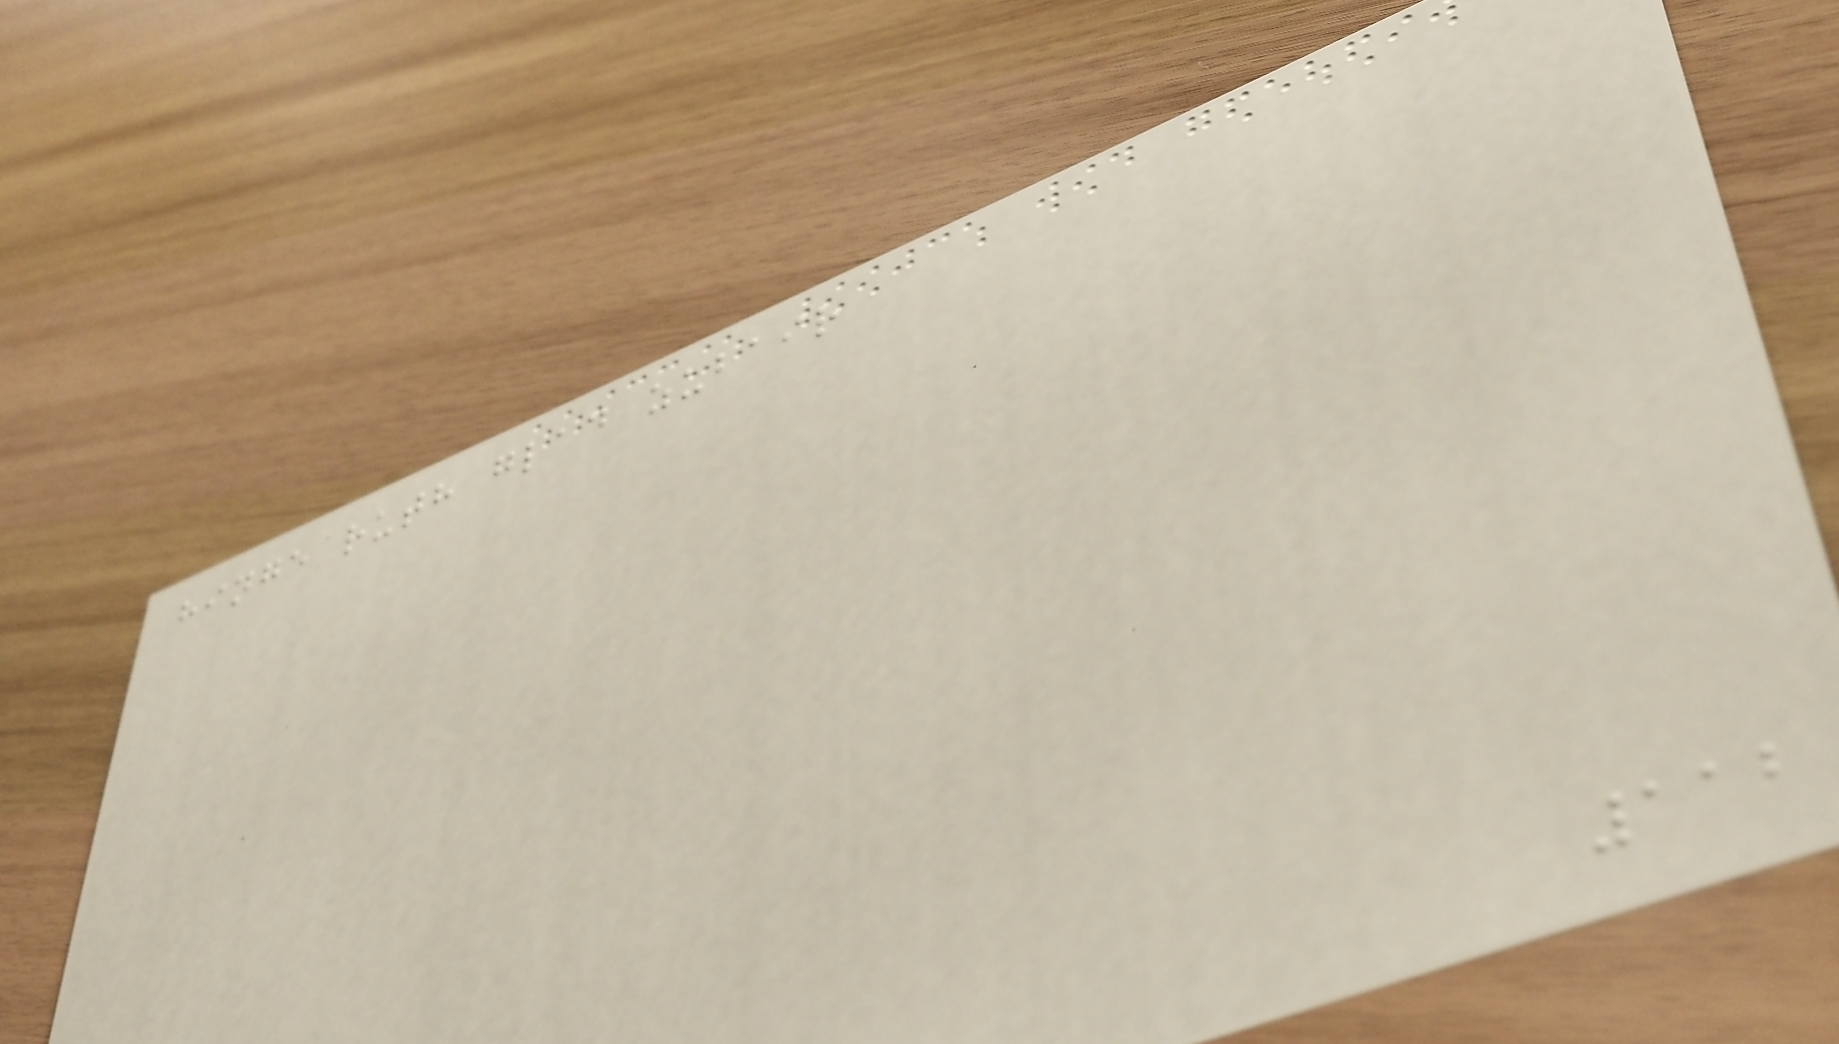hinge ruth glad zubair
112
